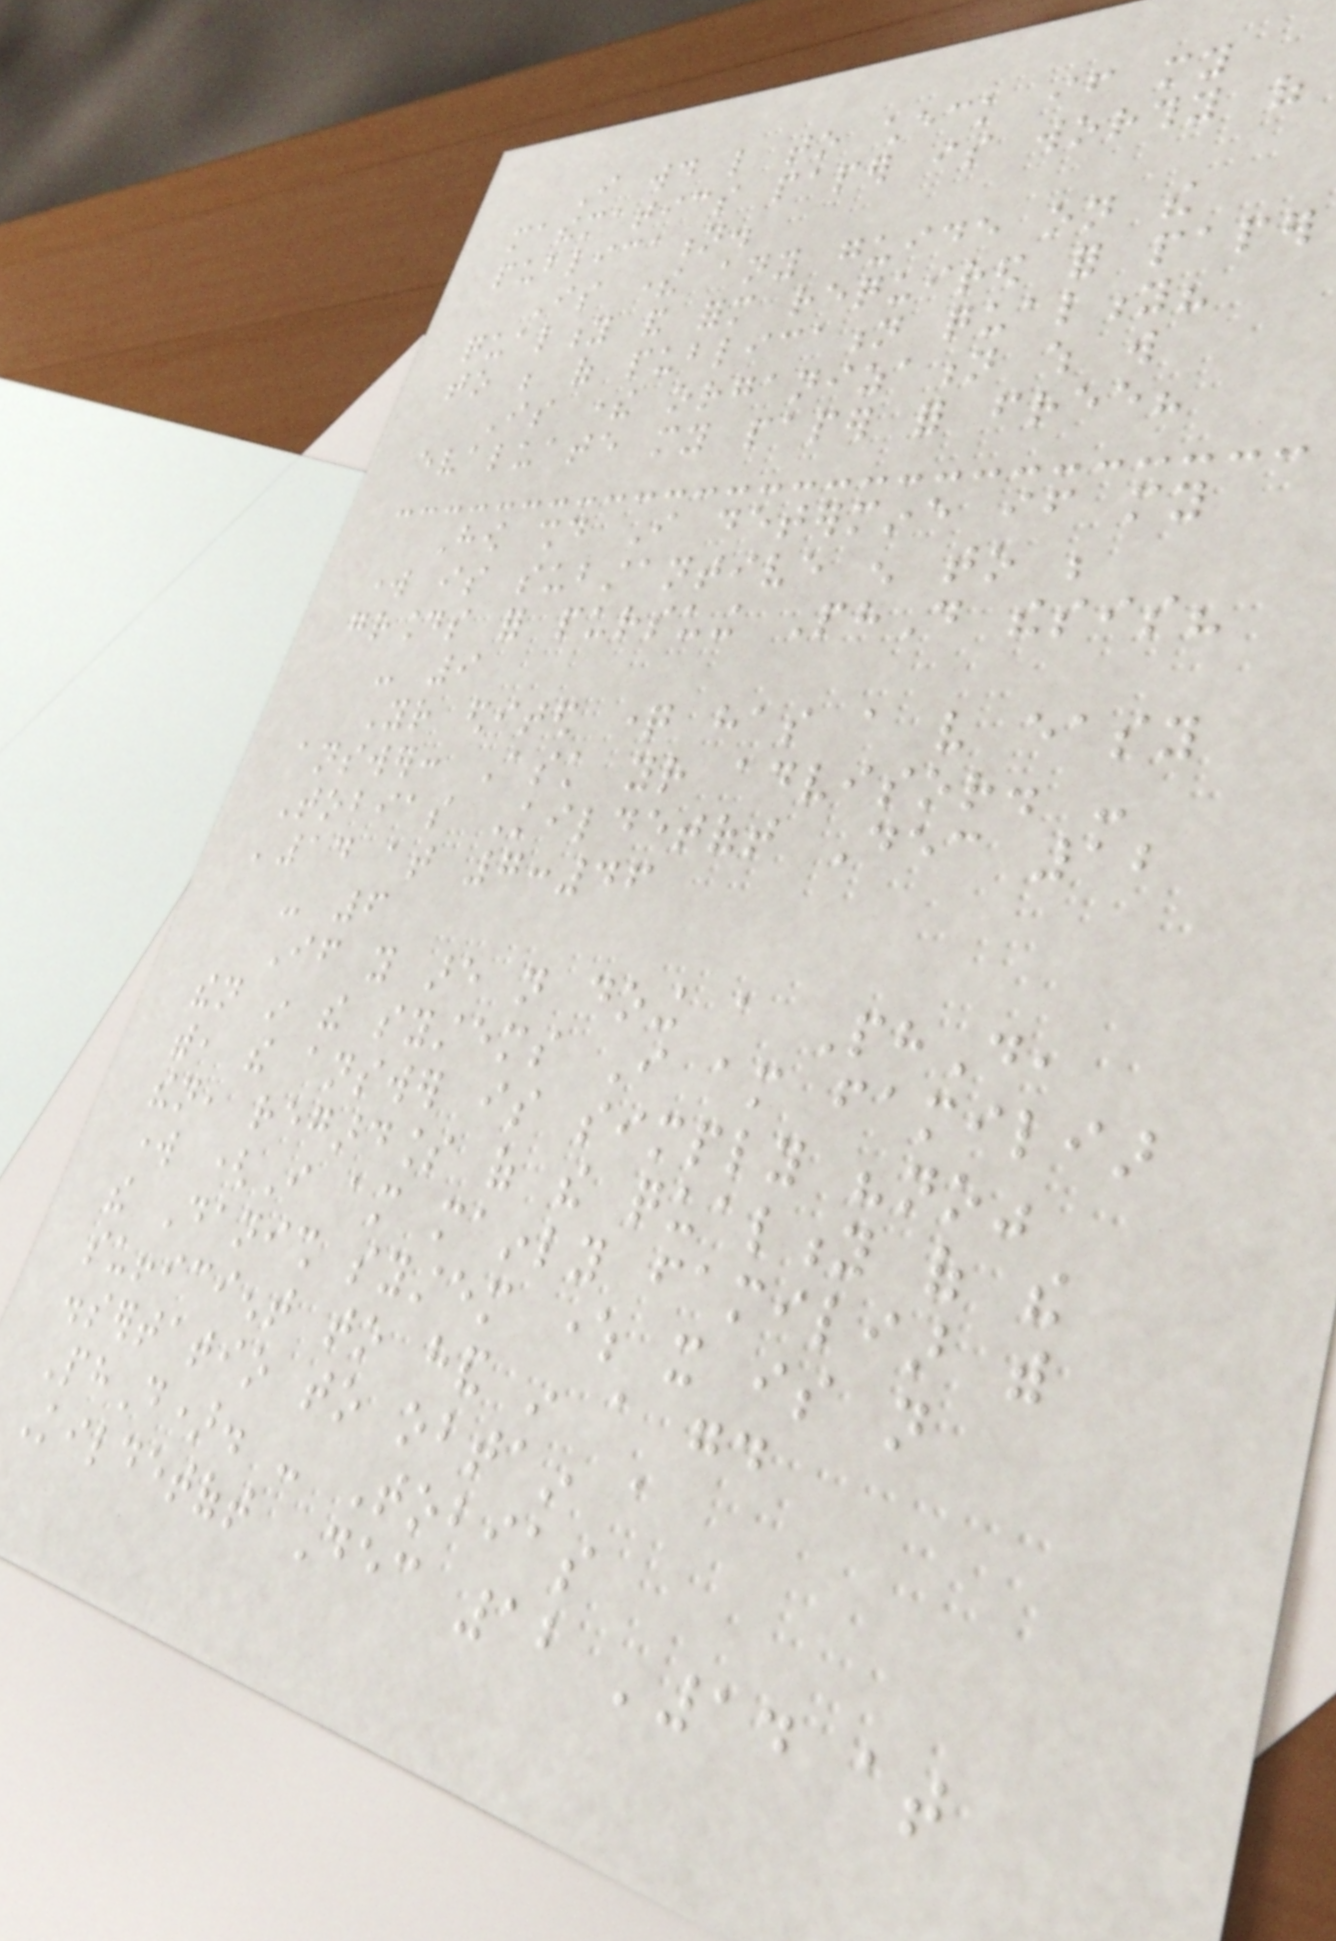I would like to check if my
mathematics paper is worthy of
publication.
Is there any guide on the
quality and form required for paper
to be of publication quality?
Is there organization which will
evaluate my paper for free?
How should I determine if my
work is substantive enough to be
grounds for pursuing PhD thesis?
- 9
Your edited question has a very easy
answer: Ask your advisor. -
Tobias Kildetoft Dec 12
'14 at 7:46
- 6
If you are not doing a PhD,
then in the systems I am familiar
with, the answer is simply "no"
then, regardless of the quality of the
work (I am mainly familiar with
the Danish system where it is not
sufficient to hand in a good
dissertatio to obtain a
PhD). - Tobias
Kildetoft Dec 12 '14 at
